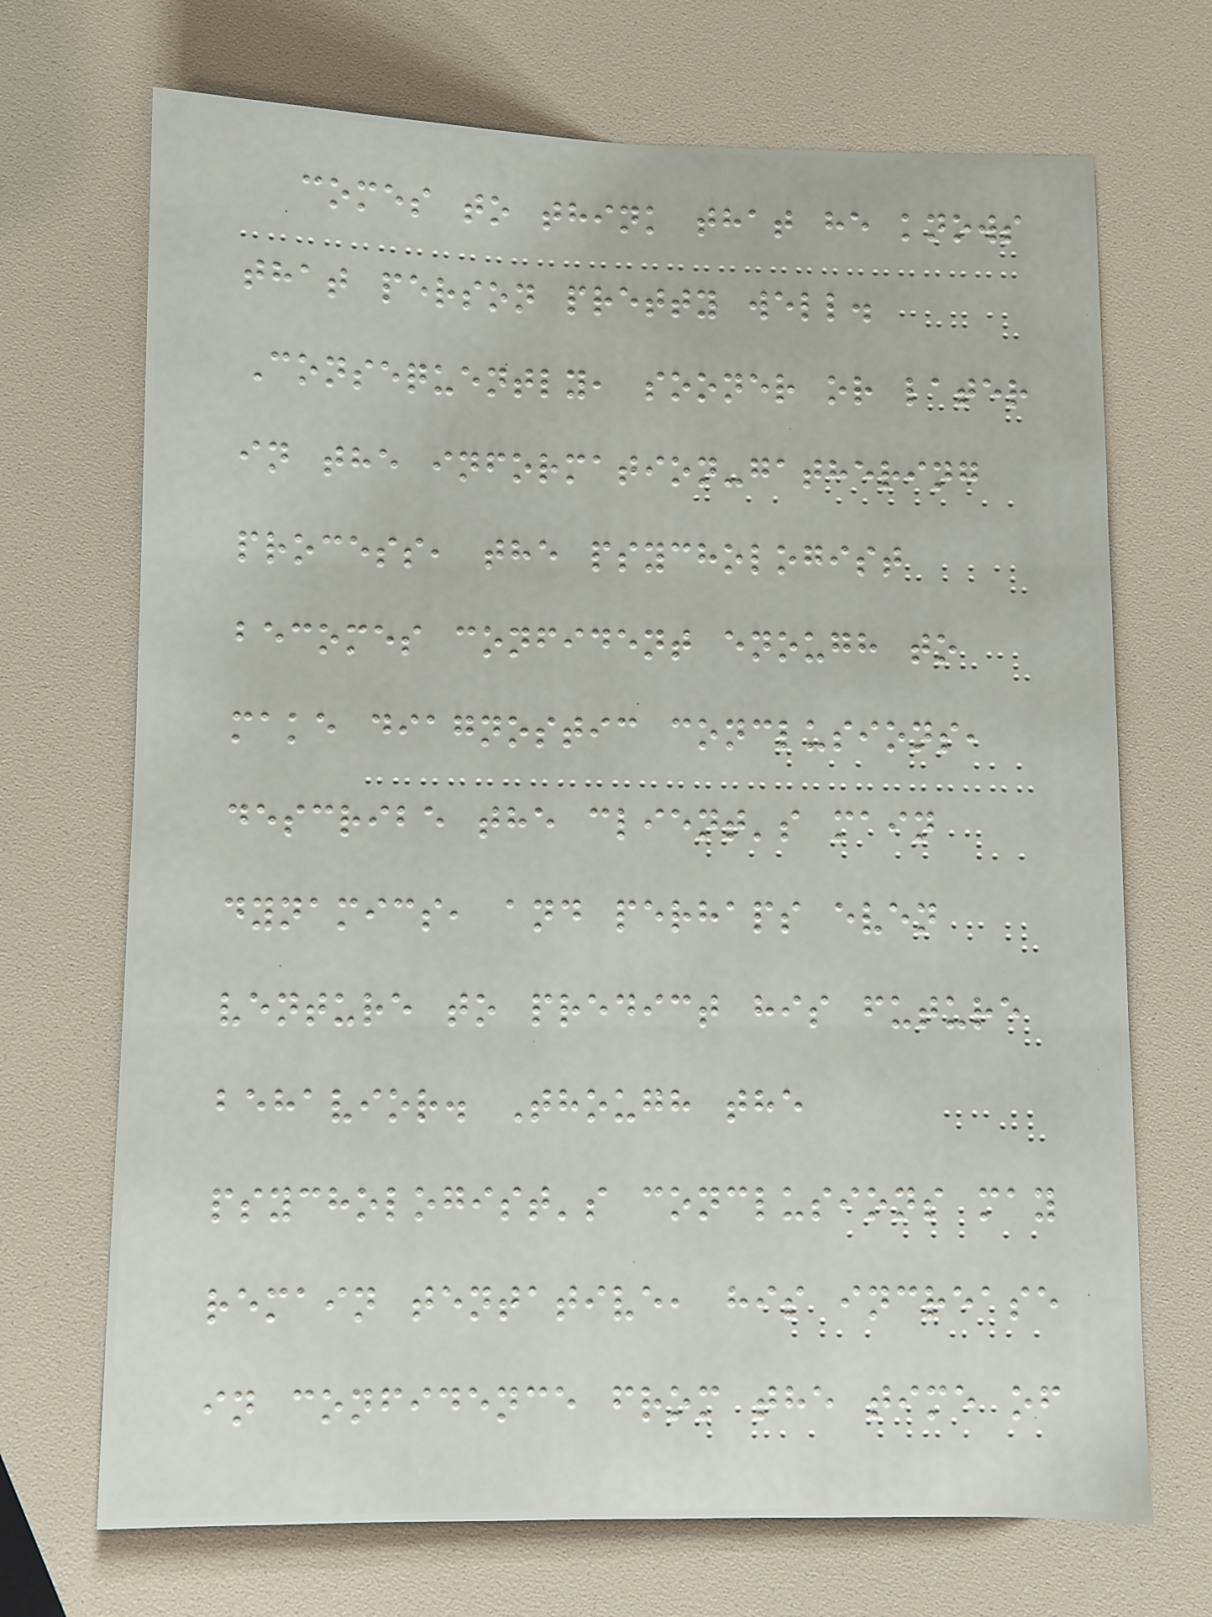comes to think that he knows
that person pretty well.
Consequently, sooner or later
in the information-gathering
process, the psychologist
becomes confident enough to
make diagnostic conclusions,
describe the client's main
dynamics, and perhaps even
venture to predict his future
behavior. Though the
psychologist's conclusions may
remain tentative, his increase
in confidence from the time of
